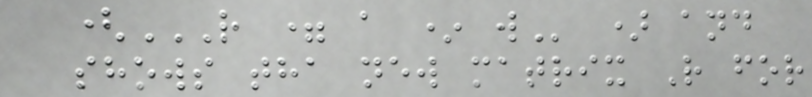(R = A * W ) and
shows tha new matrix R for
